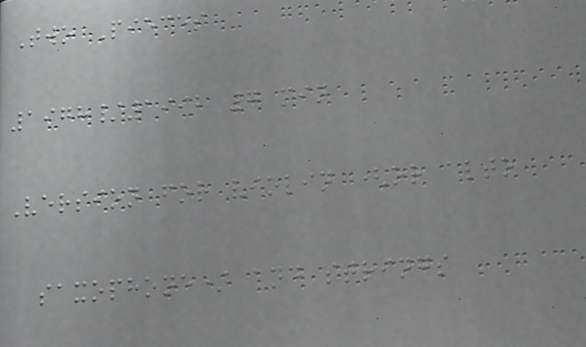Two Pieces
1978/1992 7 min
Version for violin (or alto
saxophone) and strings
